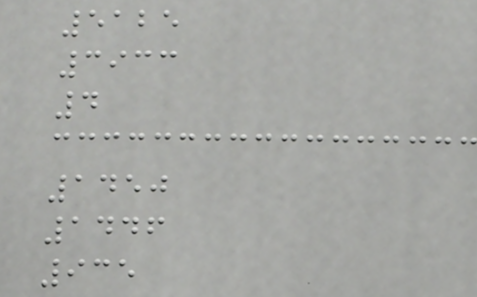5125
3933
4
1450
1446
935
